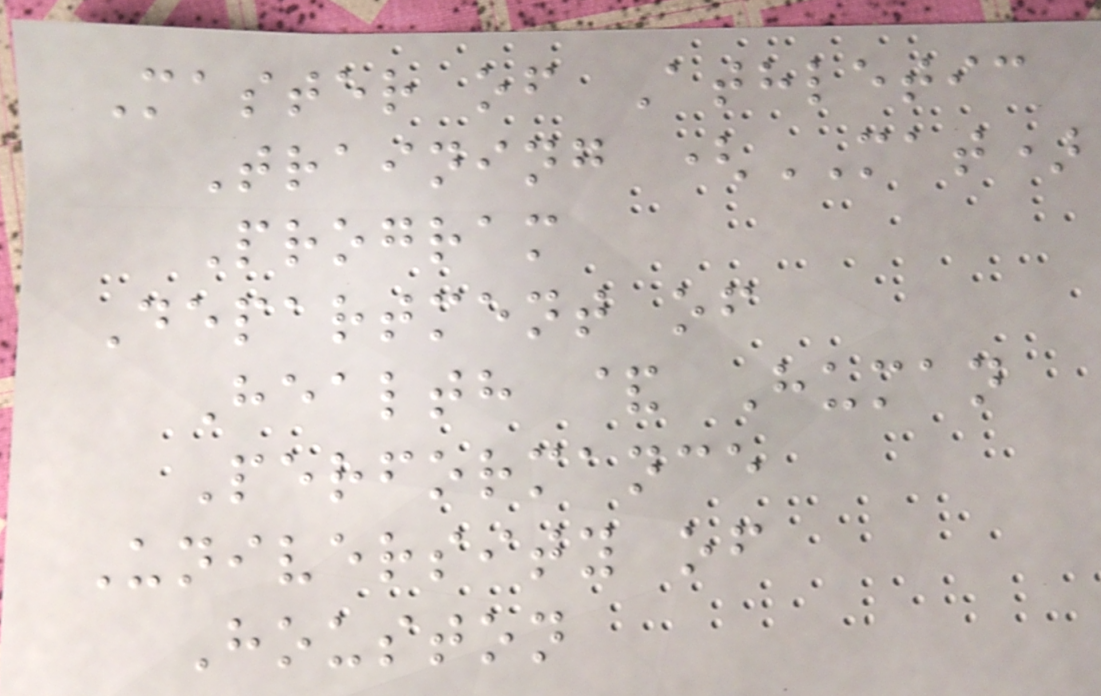Master of Athletic
Training (MAT)
Program
Department of
Health & Human
Performance
University of
Houston
